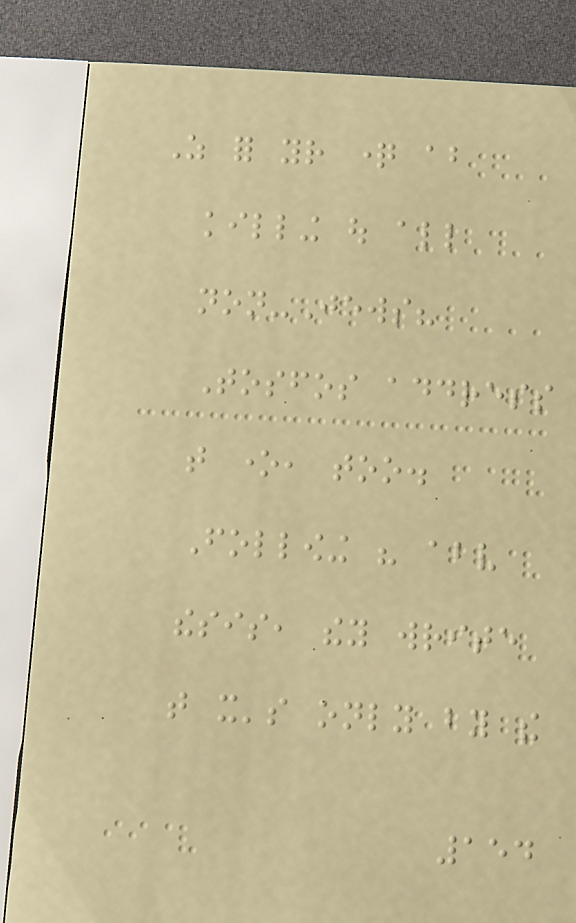As for your question about
killing out all
non-Jews?
Tosfos address
that one, too.
Following his above
thesis, they write
that it's only by the
154
